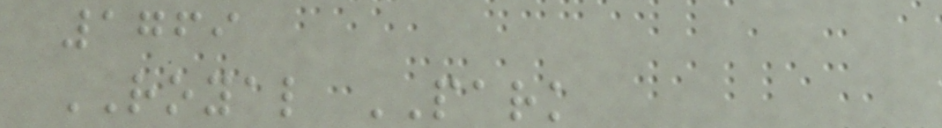1769
ROYAL PARK
